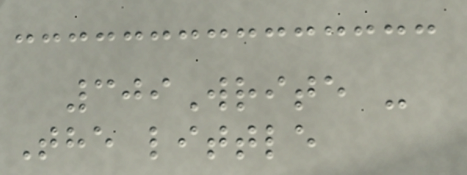309Write -
The little
